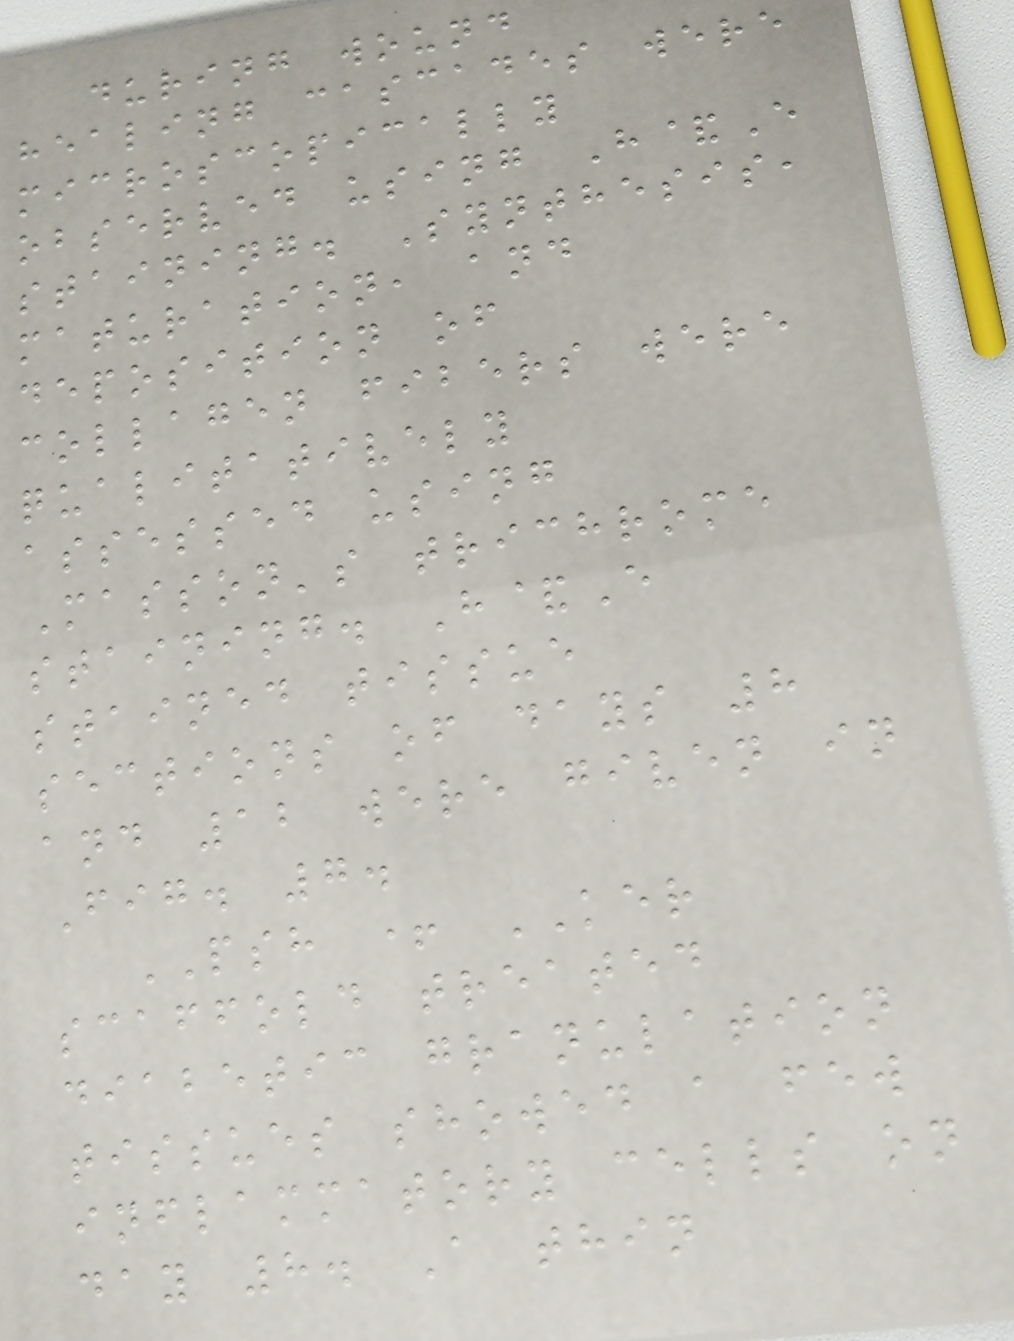during wound
healing cascades were
microscopically
observed using H&E
staining. Synthesis,
maturation, and
deposition of
collagen fibers were
qualitatively
assessed using
Masson's trichrome
staining. H&E
stained tissue
sections of days 8
and 12 were given in
Fig. 7.
PSH + KER
scaffold treated
diabetic granulation
tissues showed a few
inflammatory cells on
day 8. A thin
